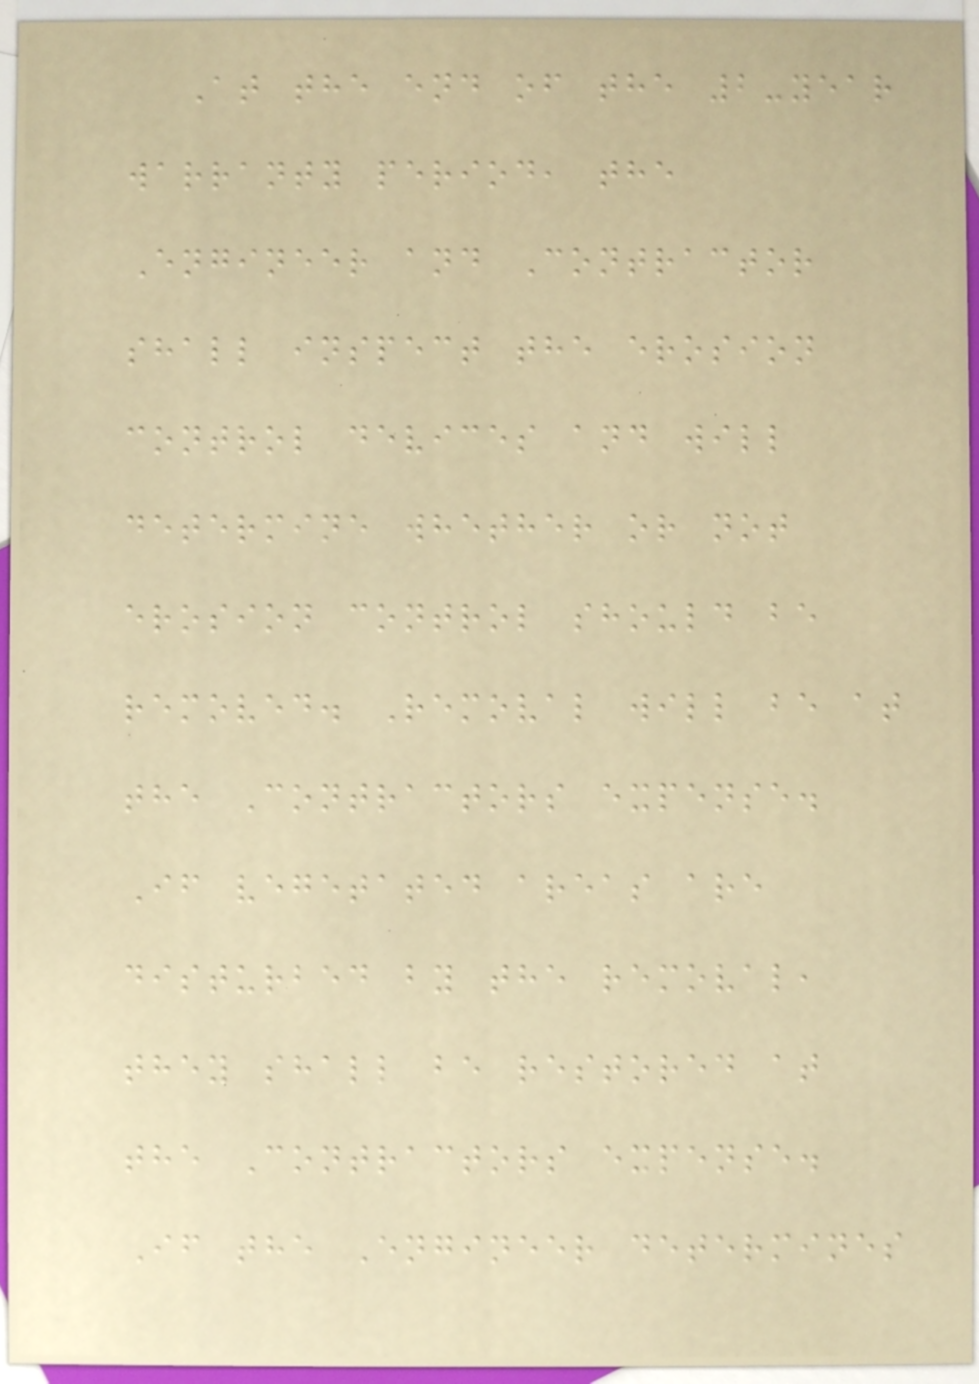At the end of the 2-year
warranty period, the
Engineer and Contractor
shall inspect the erosion
control devices and will
determine whether or not
erosion control should be
removed. Removal will be at
the Contractors expense.
If vegetated areas are
disturbed by the removal,
they shall be restored at
the Contractors expense.
If the Engineer determines
